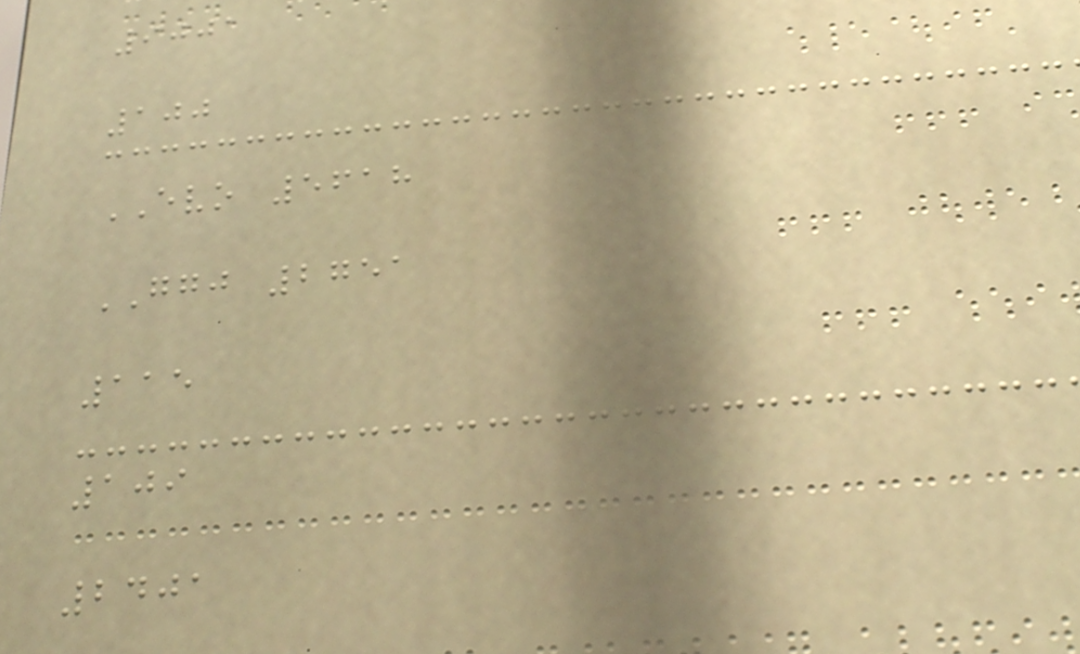9001
100
EVO 5618
GGJ 2751
115
109
2401
